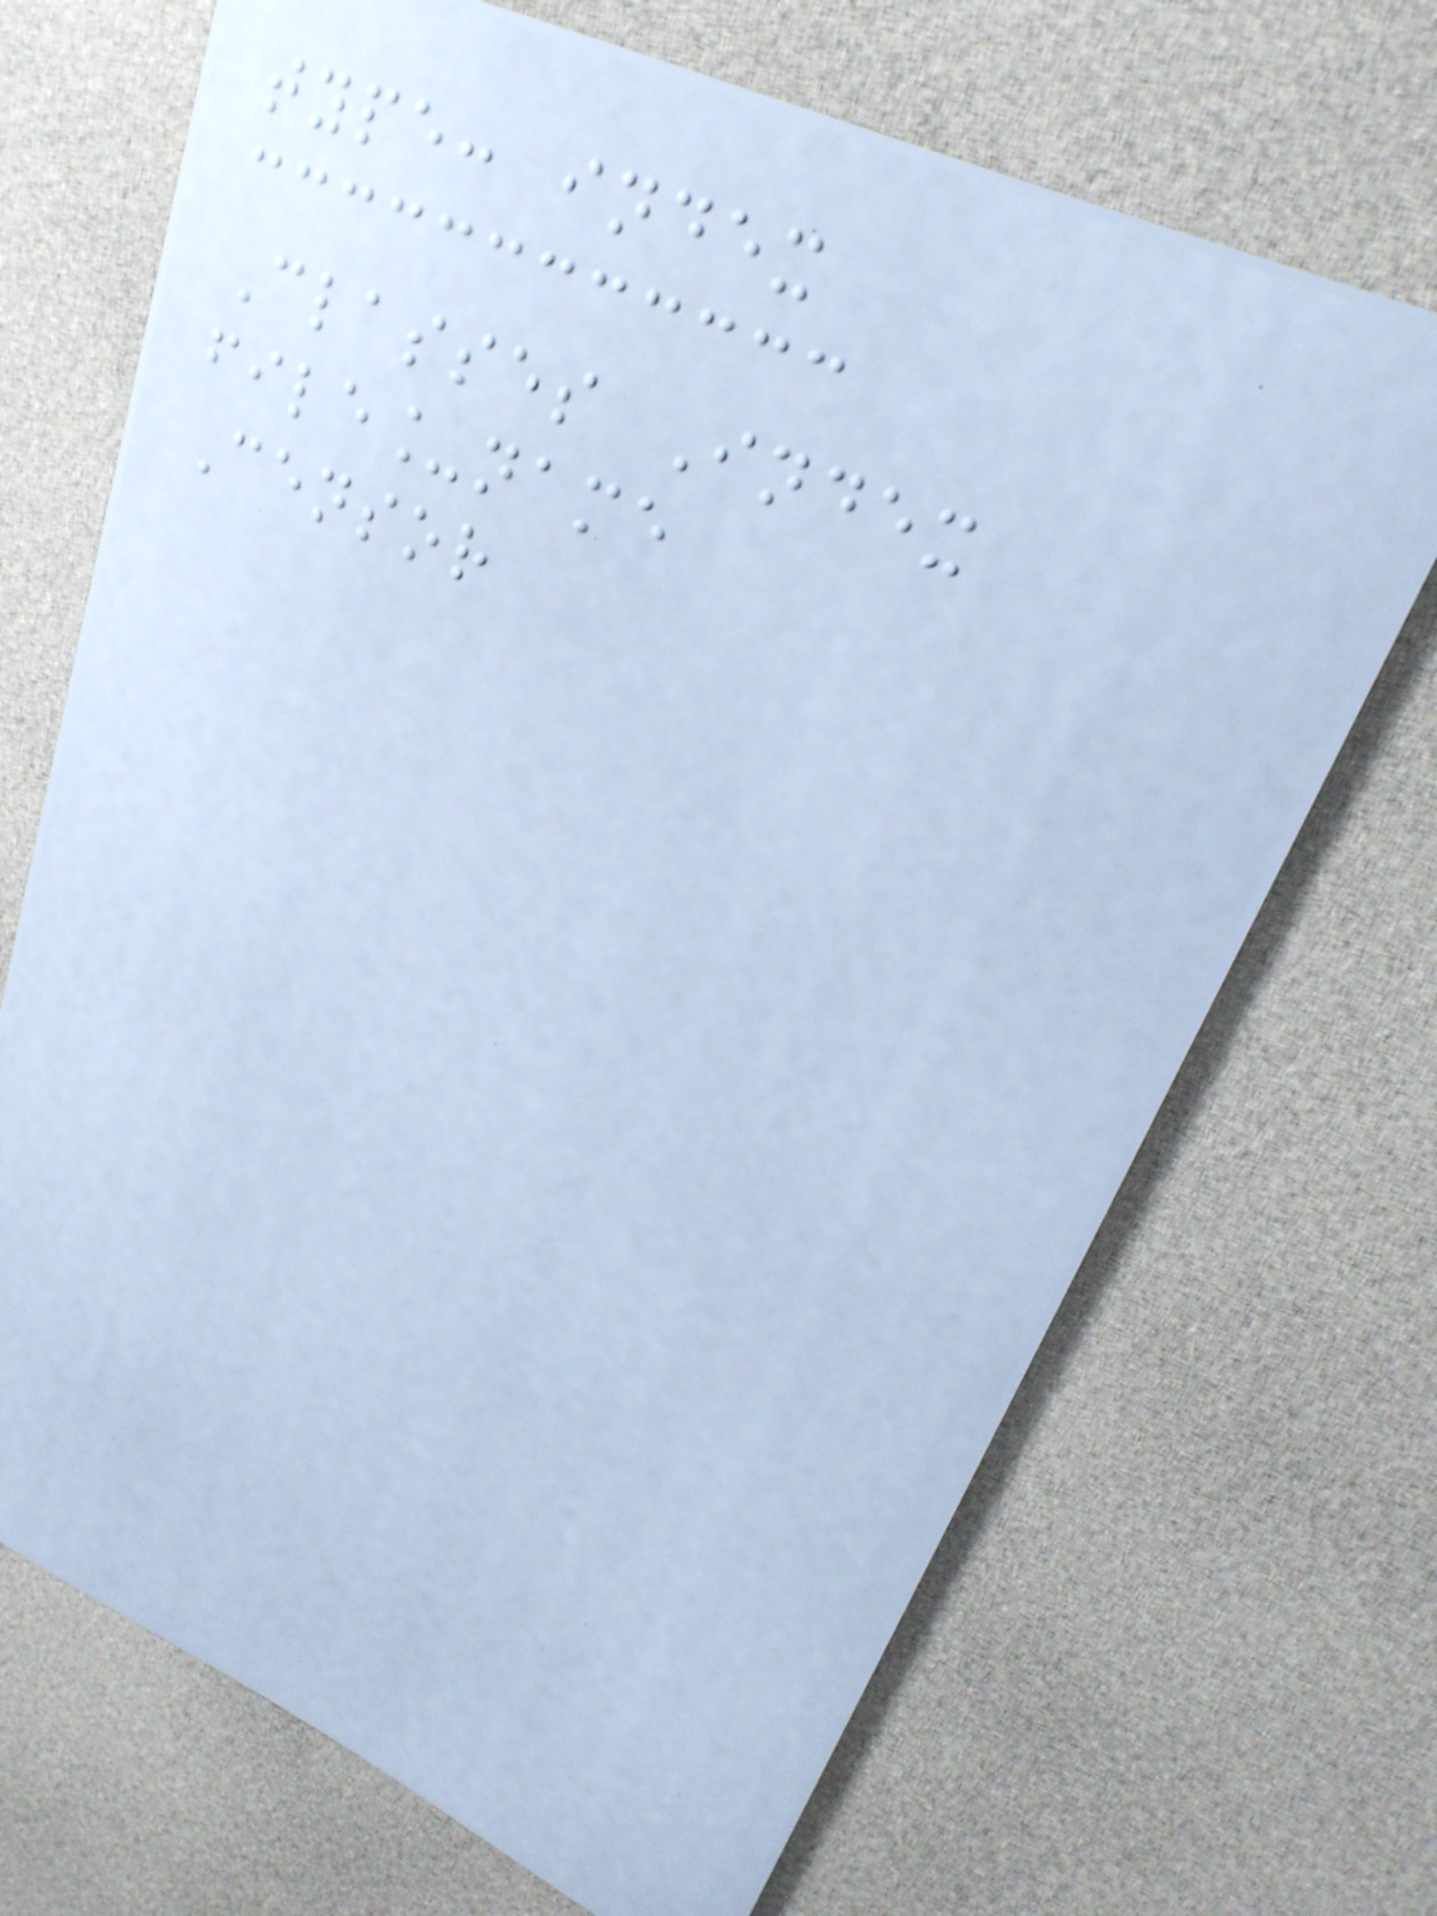type: index
Classes Index
file_name
Censor
